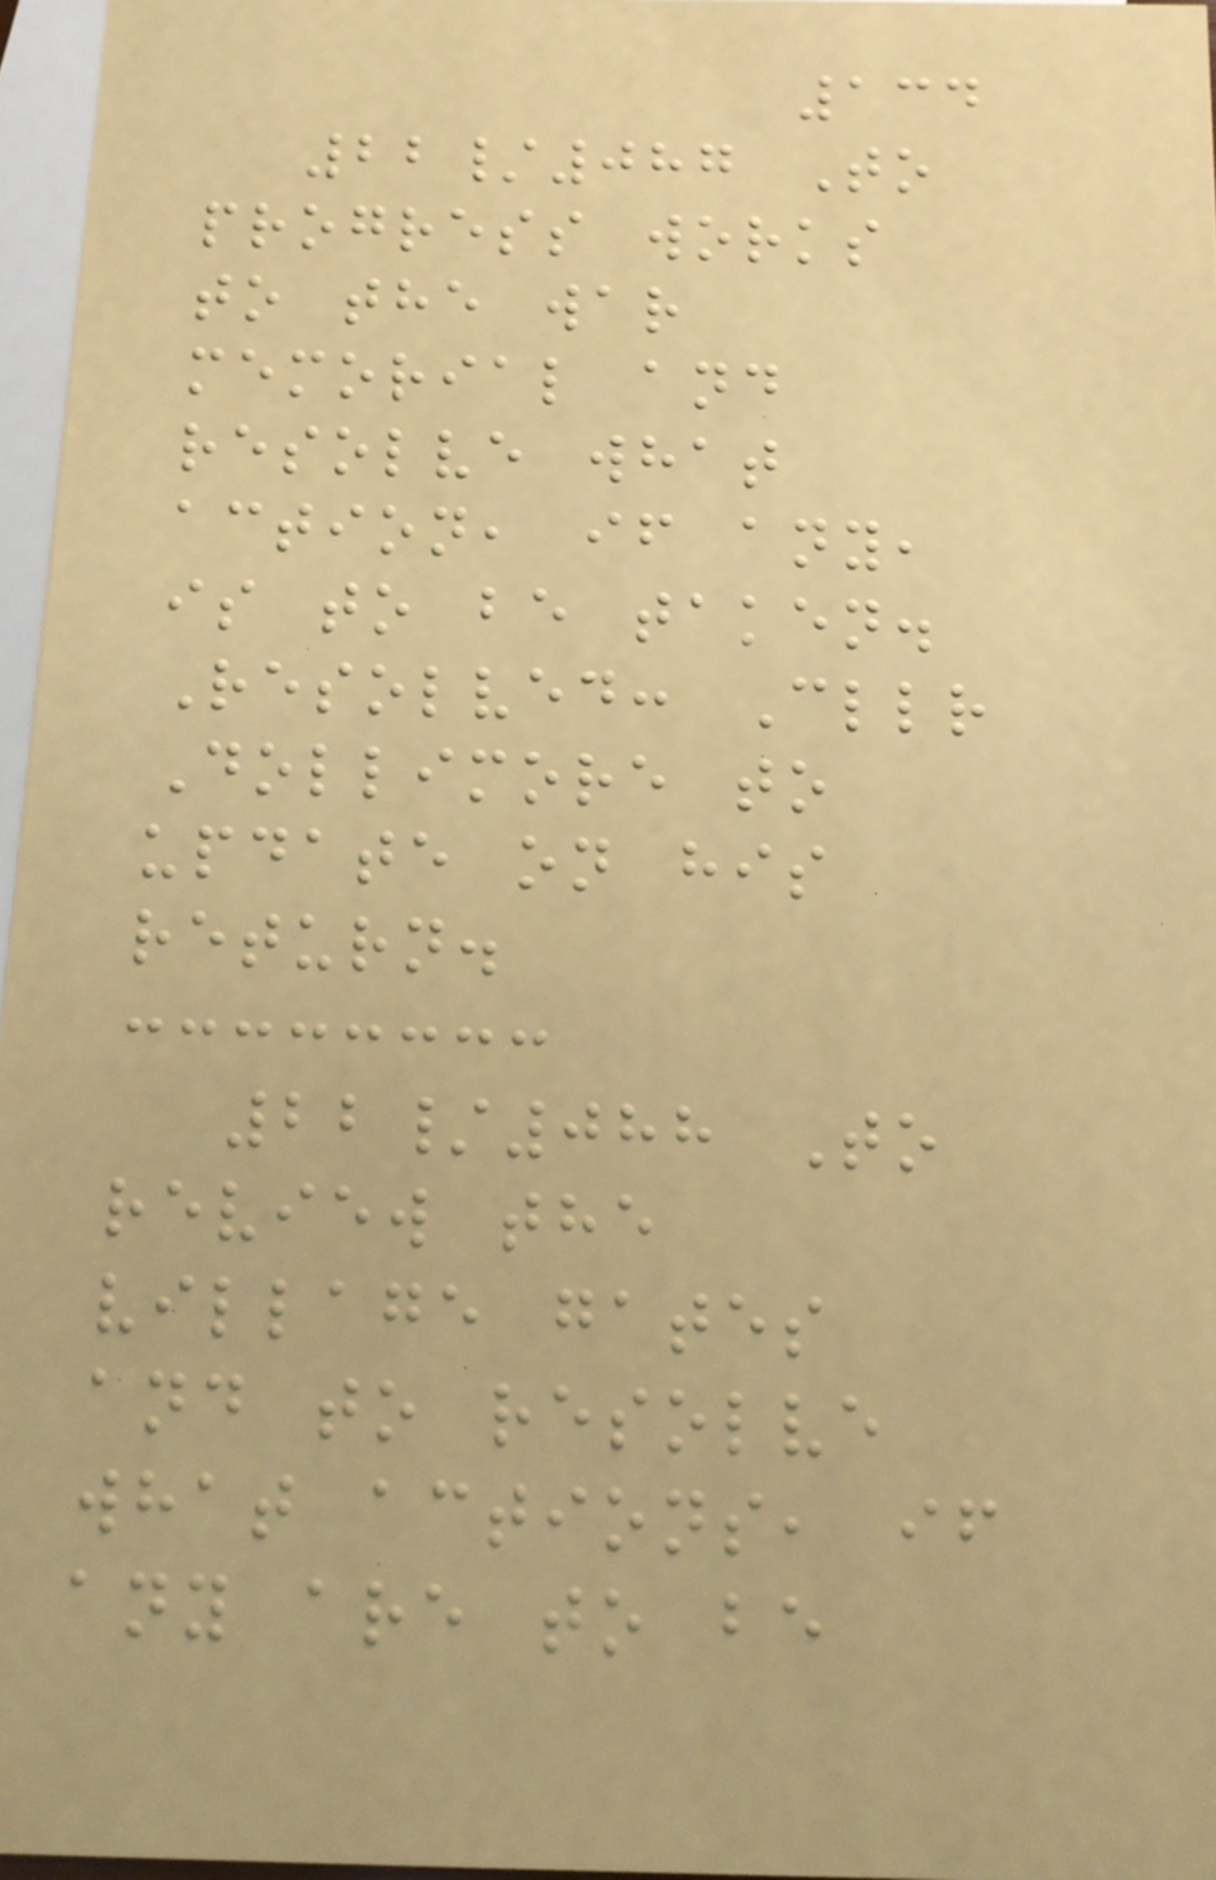134
22/087 To
progress works
to the war
memorial and
resolve what
action, if any,
is to be taken.
Resolved: Cllr
Dollimore to
update on his
return.
22/088 To
review the
village gates
and to resolve
what actions, if
any are to be
